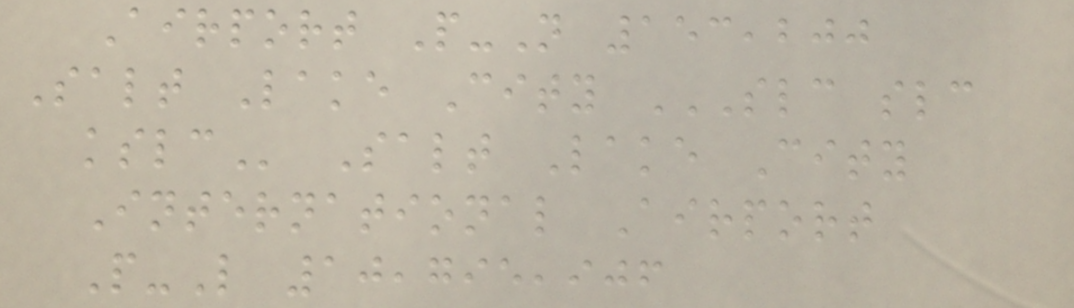Airport P-N 153,200
Salt Lake City SLC SLC
KSLC Salt Lake City
International Airport
P-L 10,795,906
